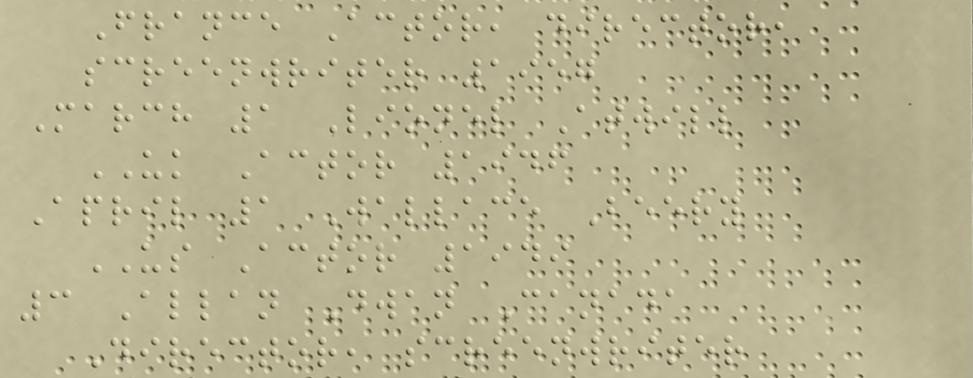France Actor, director,
screenwriter 1957
March 1 Lionel Atwill
UK Actor 1946
April 1 Wallace Beery
US Actor 1949
3 Allan Dwan Canada
Director, screenwriter
